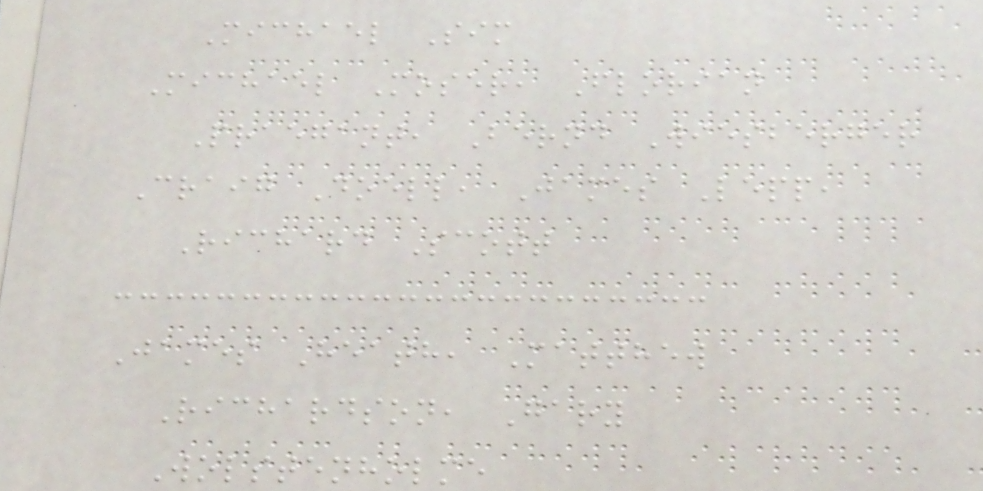Michael Sim
Michael Moser, Florian
Praegant, Bernd Wiesberger
Craig Doell, James Lepp,
Richard Scott
James Heath, Matthew
Richardson, Gary
Wolstenholme
